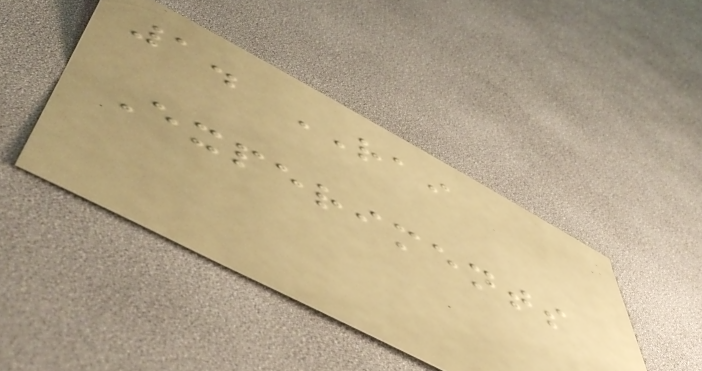1. RAI
Experiments
